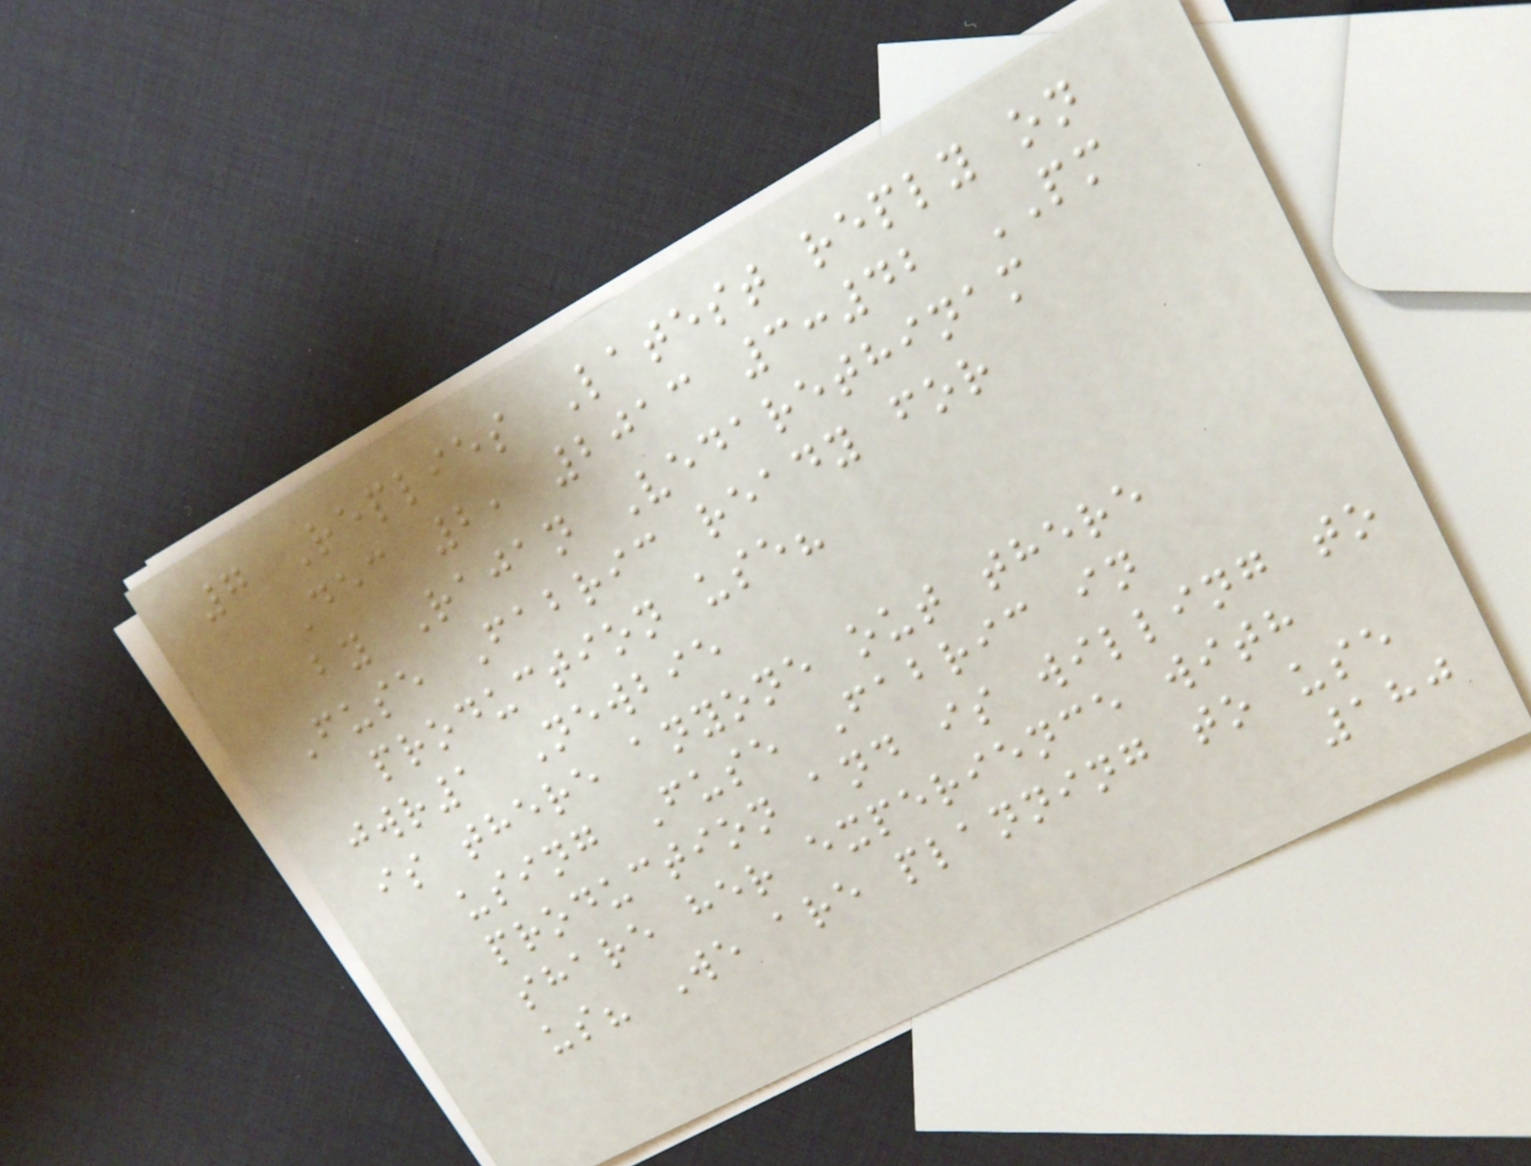7 Replies Latest reply on
Dec 2, 2013 3:42 PM
by Rajan Vedarethinam
Fuse Fabric ready for
production use?
jwr1 Newbie
is there anyone out there
using Fuse Fabric in
production and is willing to
share her experience with
us? We are planning to use
180
